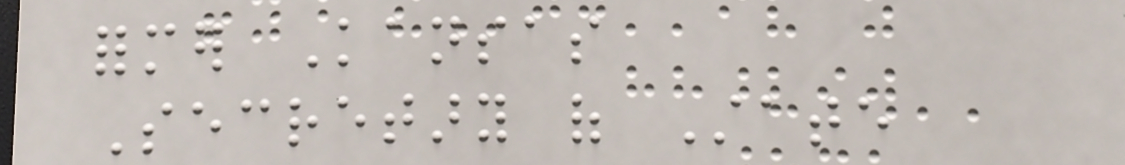former Kansas
Secretary of State
